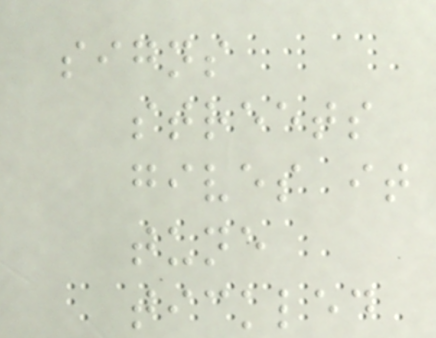signs
streets
gives it
tune
tickled
